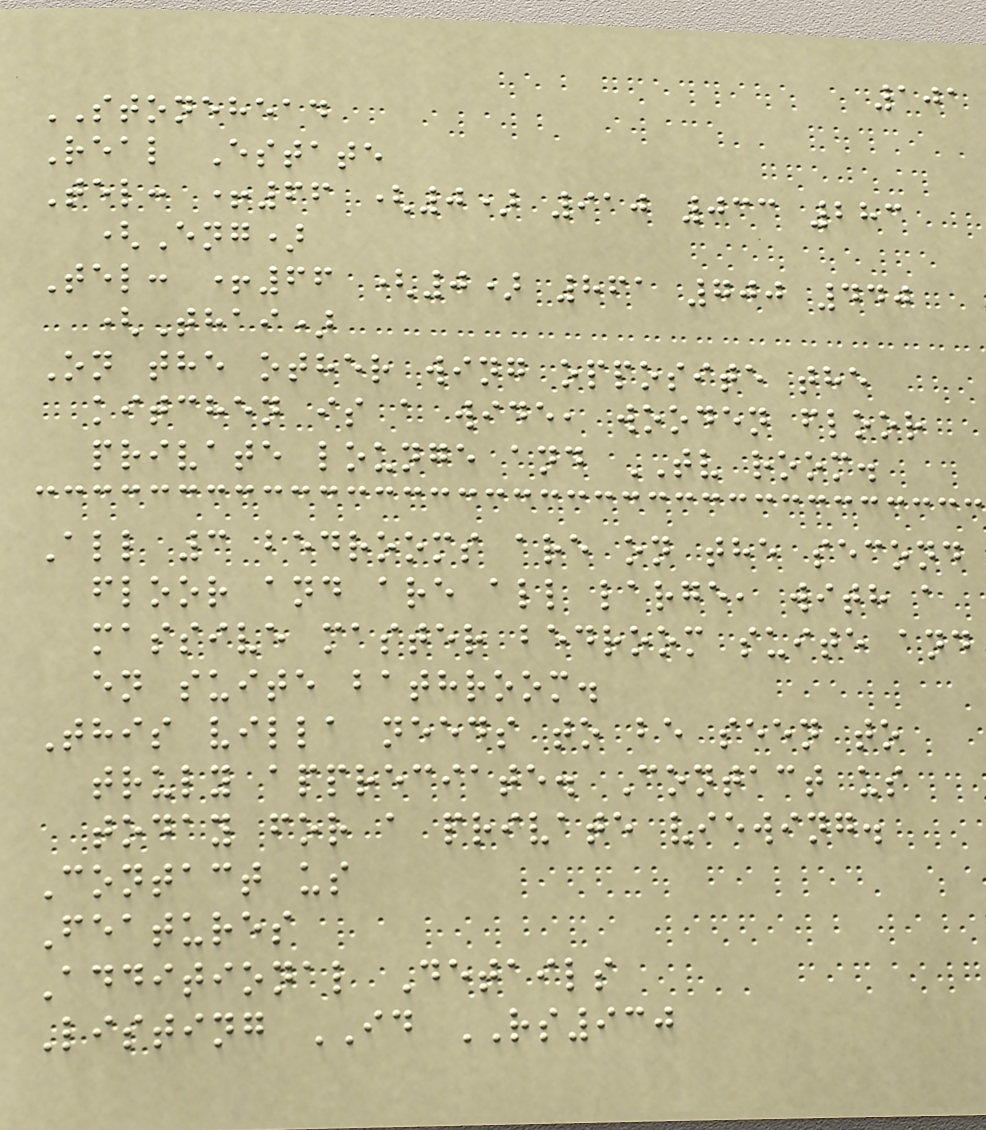101
STONEHEAD
Real Estate
Tel: +66 (0) 910 033 283
(Eng)
Tel: +66 (0) 861 700 440
(Thai)
On the other wing opposite the
kitchen is a wide, wooden floor
private lounge and TV room.
All 3 bedrooms are on the second
floor and are all large, with a
massive master bedroom suite and
en suite bathroom.
This villa needs to be seen to
truly appreciate. Contact us
today for a private viewing.
Contact us
Features
Additional Details
Listing ID RS930
